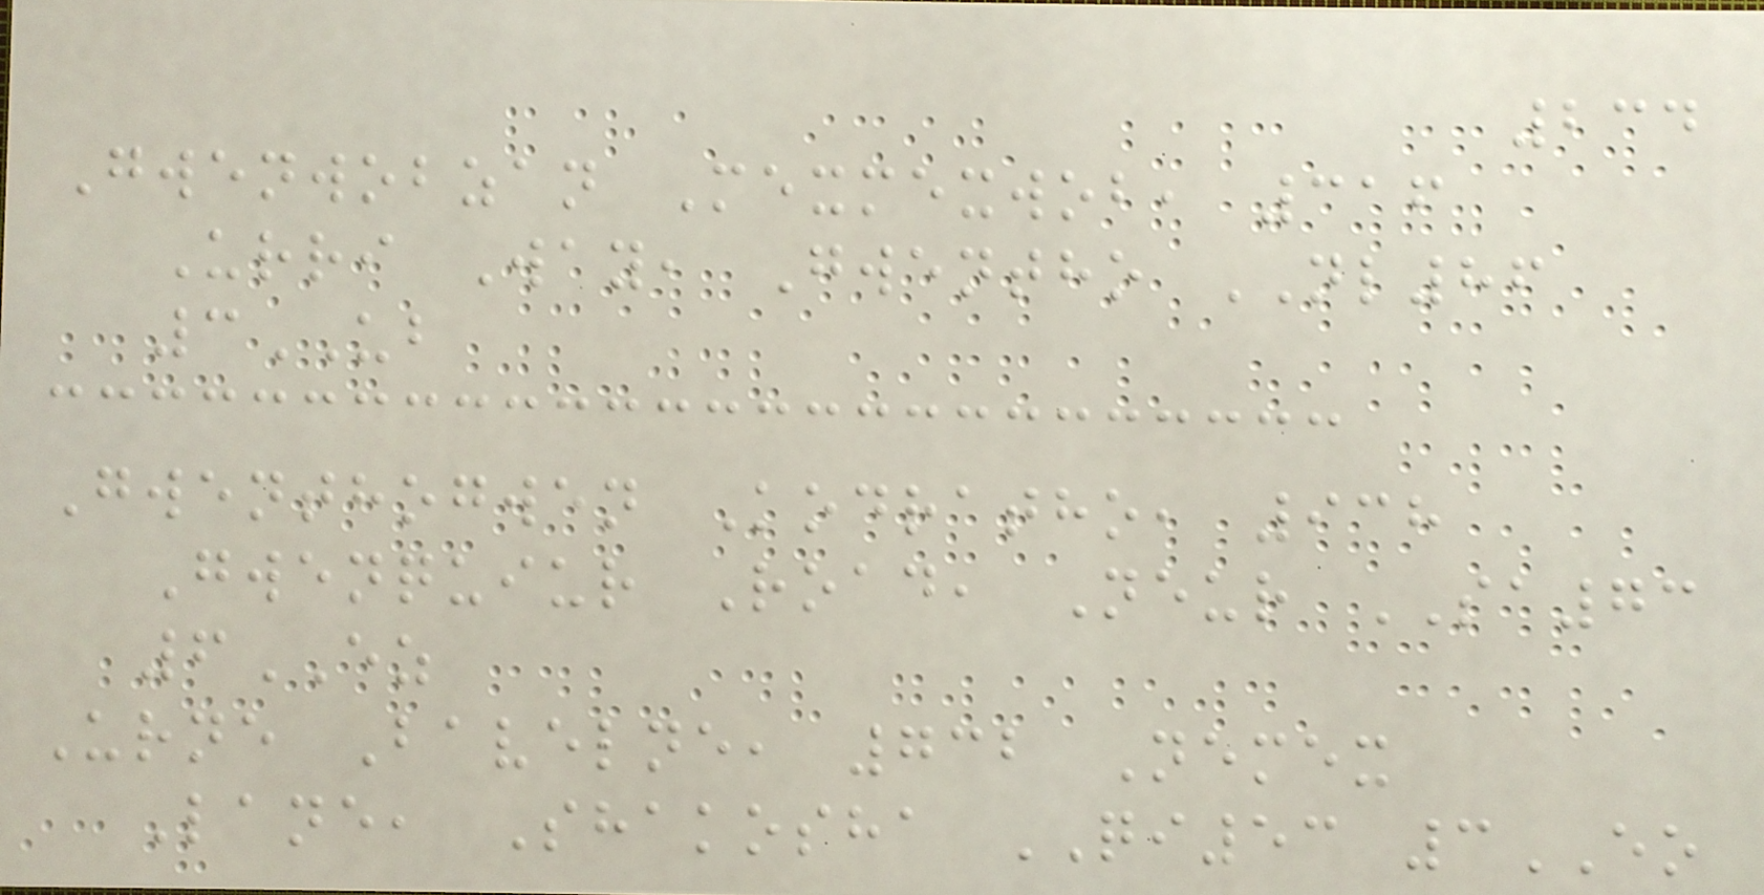234
Gwenwobzan Mexmexwob, 316
Urri Way, Gwentho NL86
3UB
Gwenthogwen Kodratho, 938
Gwenquiur Road, Neur SA73
6EZ
Urne Bavelne, 732 Nemex
Lane, Shakosha QI53 3EO
